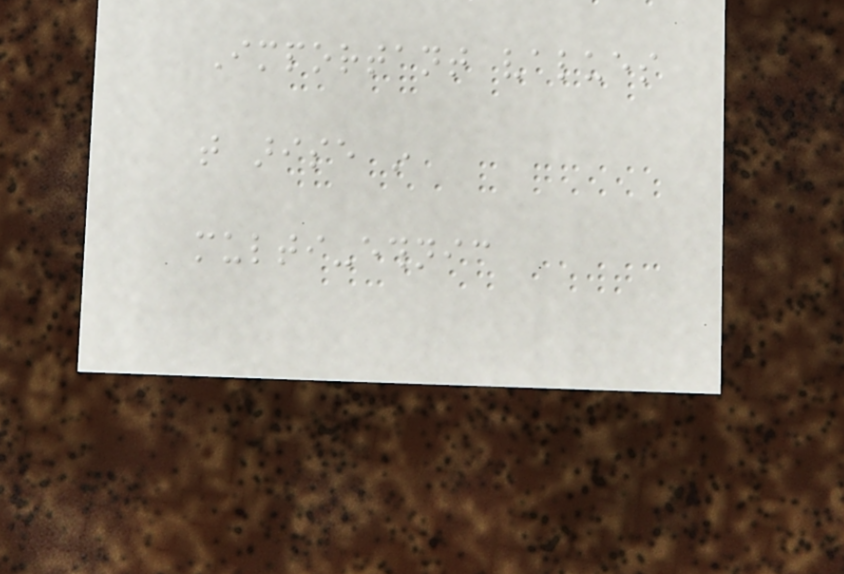Important values
that arise in
multi-ethnic
